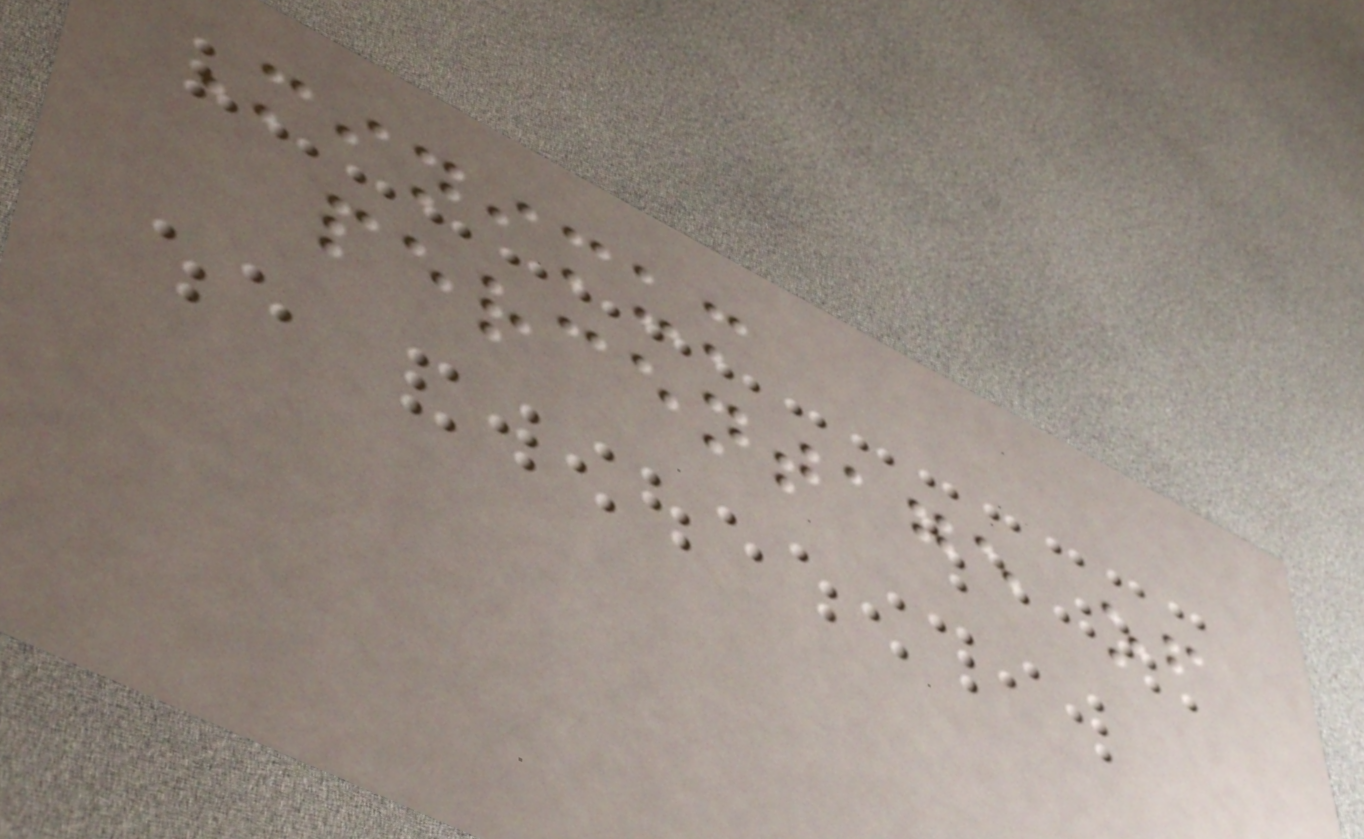Minimum
percentage of
